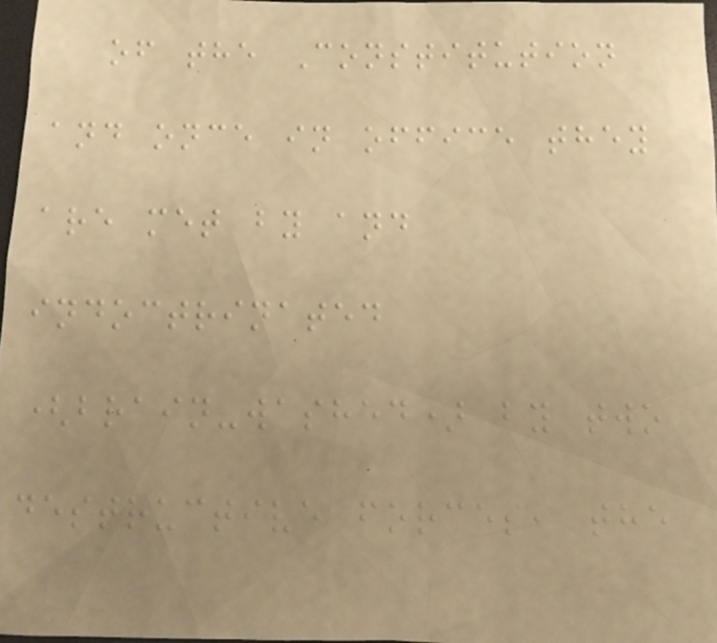of the Constitution
and once in office they
are met by and
indoctrinated
(brain-washed) by two
destructive forces, the
